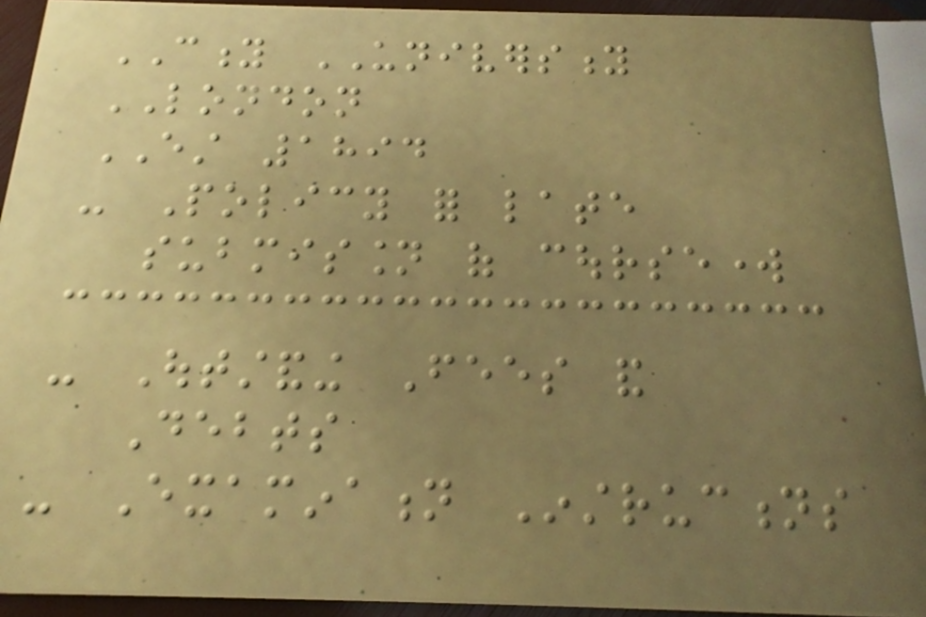CITY UNIVERSITY
LONDON
EST 1894
- Policy for late
submission of coursework
- Outstanding Fees and
Debts
- Examination Instructions
